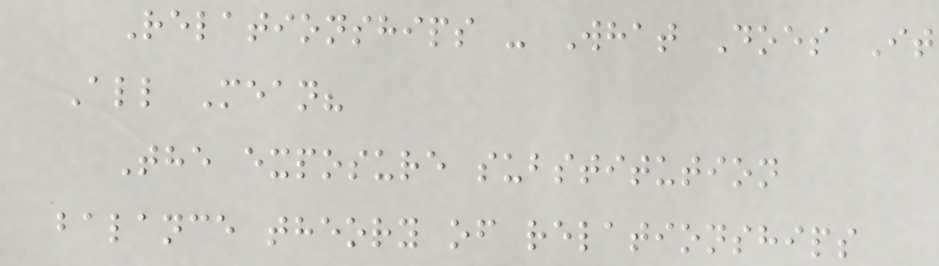Relationships - What Does It
All Mean?
The exposure substitution
balance theory of relationships
